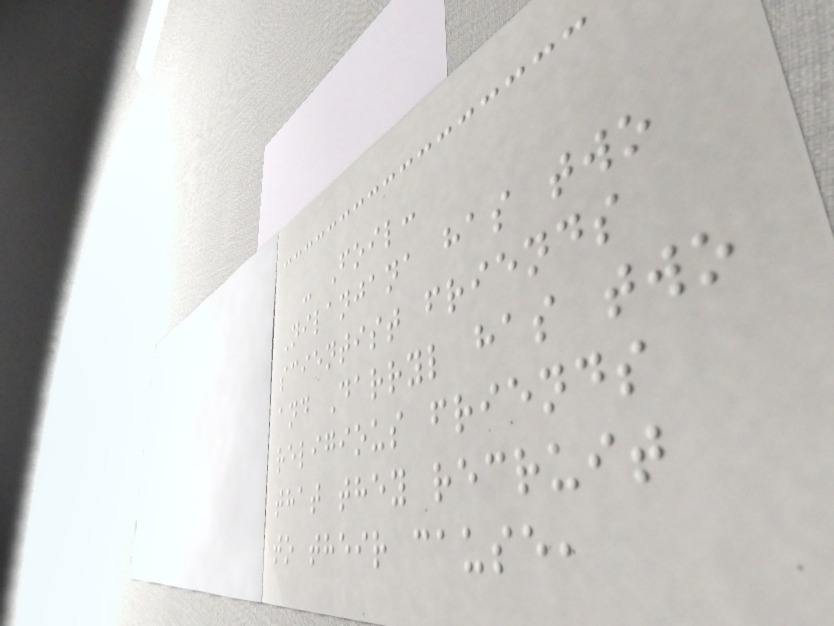- Foil:
Nilanjana has two
scientist friends
and Darryl has two
religious friends
that they recruit
to their cause,
